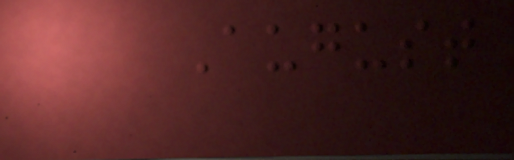August
